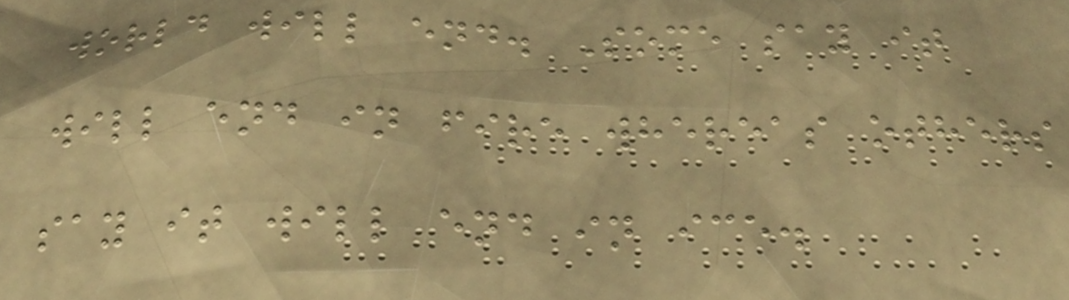world will end. Some say it
will end in fire whereas others
say it will end in ice.
